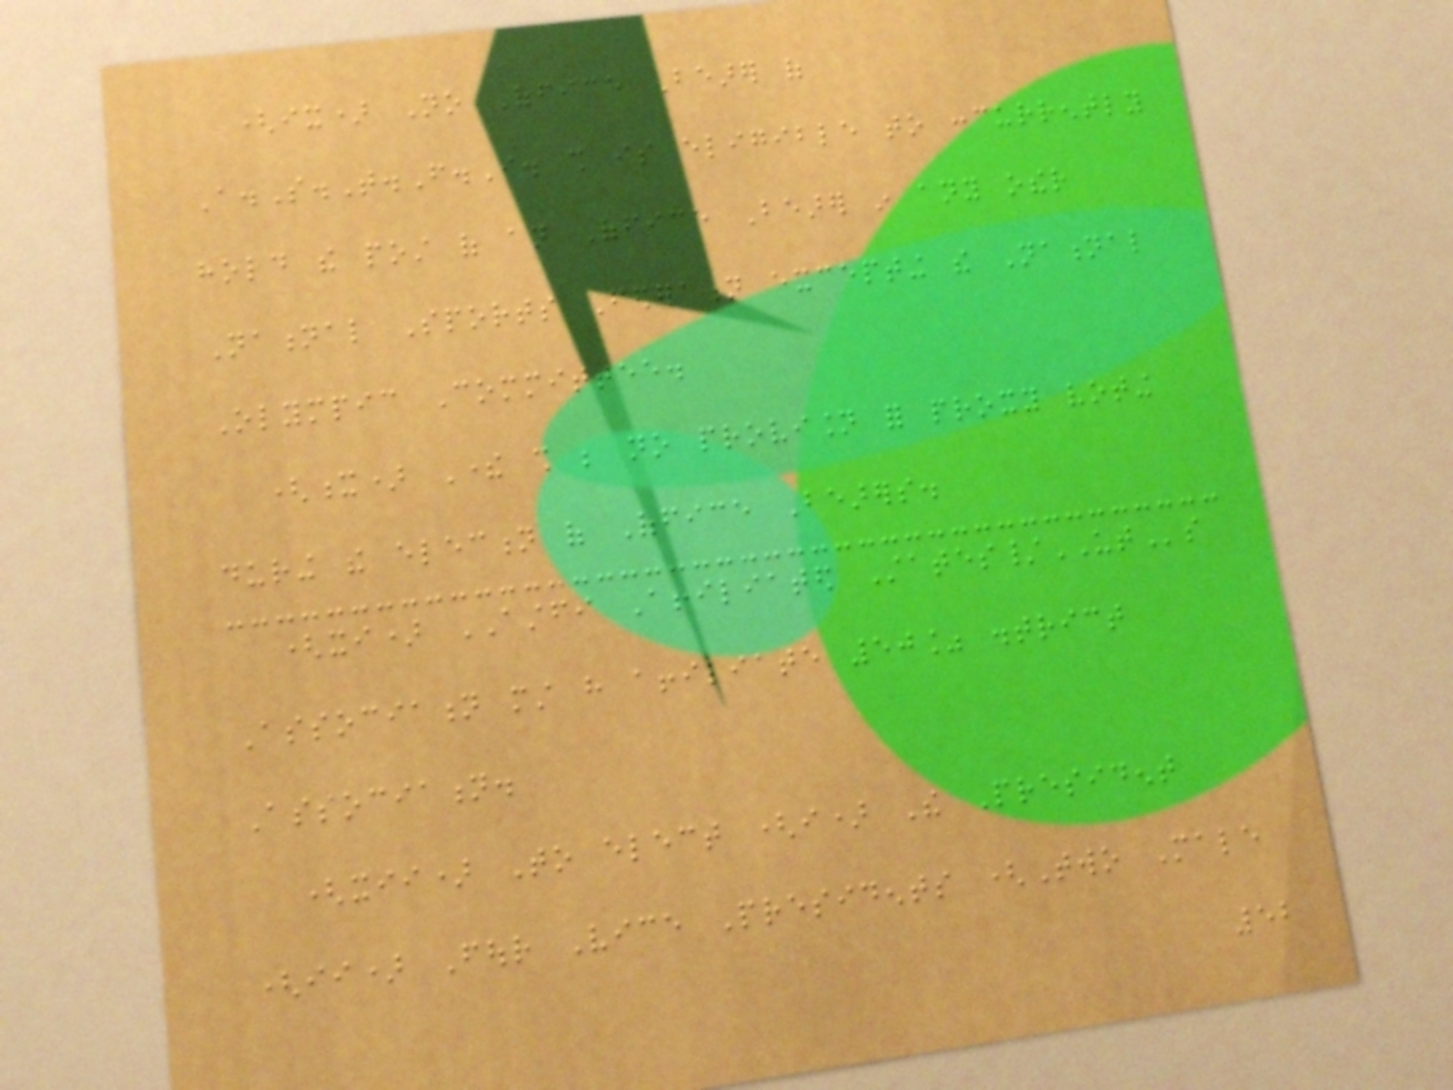(ix) No Office Bearer of
A.S.T.F.I. shall is eligible to concurrently
hold the post of an Office Bearer in any other
National Sports Federation excepting the National
Olympic Committee.
(x) There shall be no provision for proxy voting
during the election of Office Bearers.
(xi) ASTFI Affiliated States/UTs
Association must have affiliate 50% district
Association.
(xii) To elect (i) The President
(ii) Four Vice Presidents (Two Male
52
